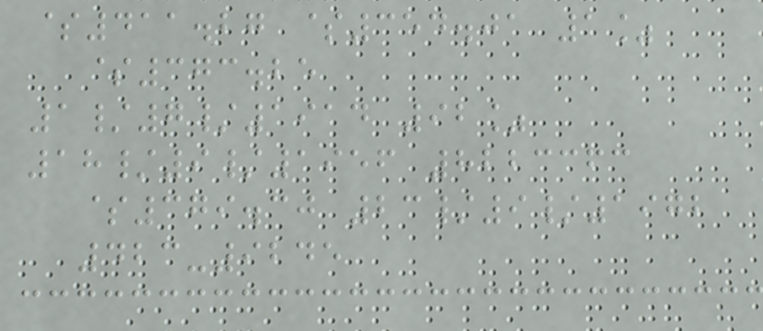$411.27 $354.01 1%
$373.25
1/7/1914 92%
18/9/1956 8223363
$379.30 23/9/1972
423-9245
